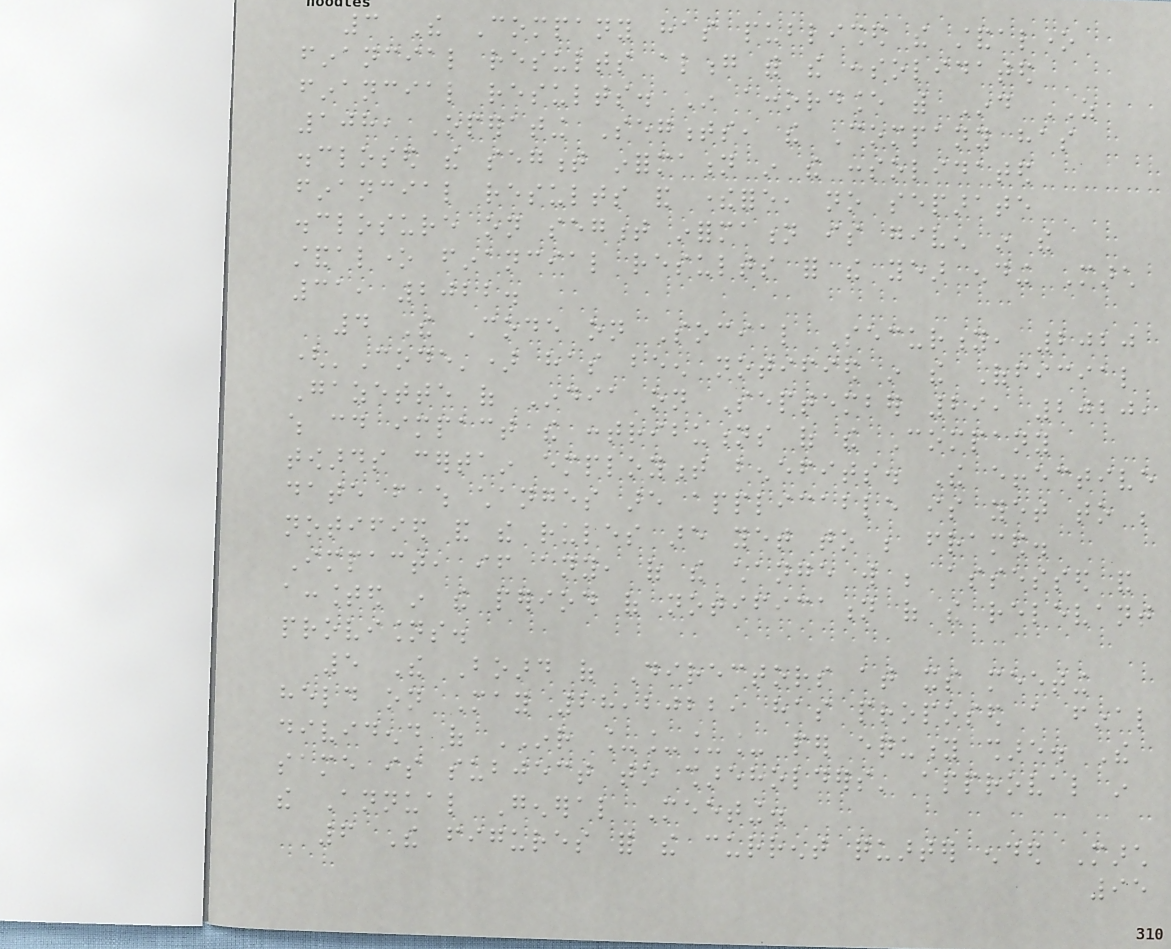3 The Company has published the standalone
financial results along with the consolidated
financial results. In accordance with Ind AS
108, Operating Segments, the Company has
disclosed the segment information in the consolidated
financial results and therefore, no separate
disclosure on segment information is given in the
standalone financial results for the year ending March
31, 2022.
4 The Code on Social Security, 2020
('Code') has been notified in the Official
Gazette of India on September 29, 2020,
which could impact the contributions of the Company
towards certain employment benefits. The effective
date from which changes are applicable is yet to be
notified and the rules are yet to be framed.
Impact, if any, of the change will be assessed and
accounted in the period of notification of the relevant
provisions.
5 The Board of Directors at its meeting
held on May 28,2022, has proposed a final
dividend of INR ____ per equity share. The
same is subject to shareholders' approval in
the Annual General Meeting.
6 The figures for the current quarter ended March
95
